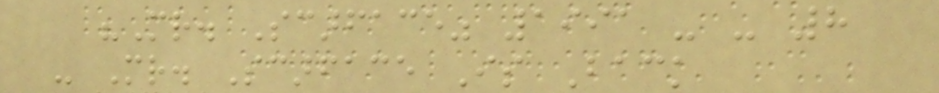"Mr. Scarface" 1991 - - 8
- Mr. Scarface Is Back
